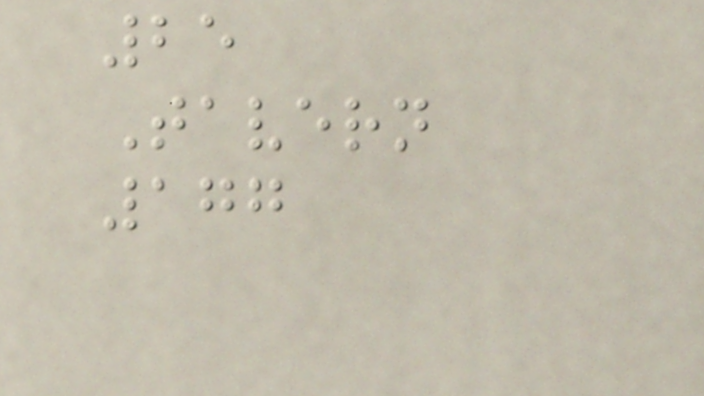25
Tavern
177
